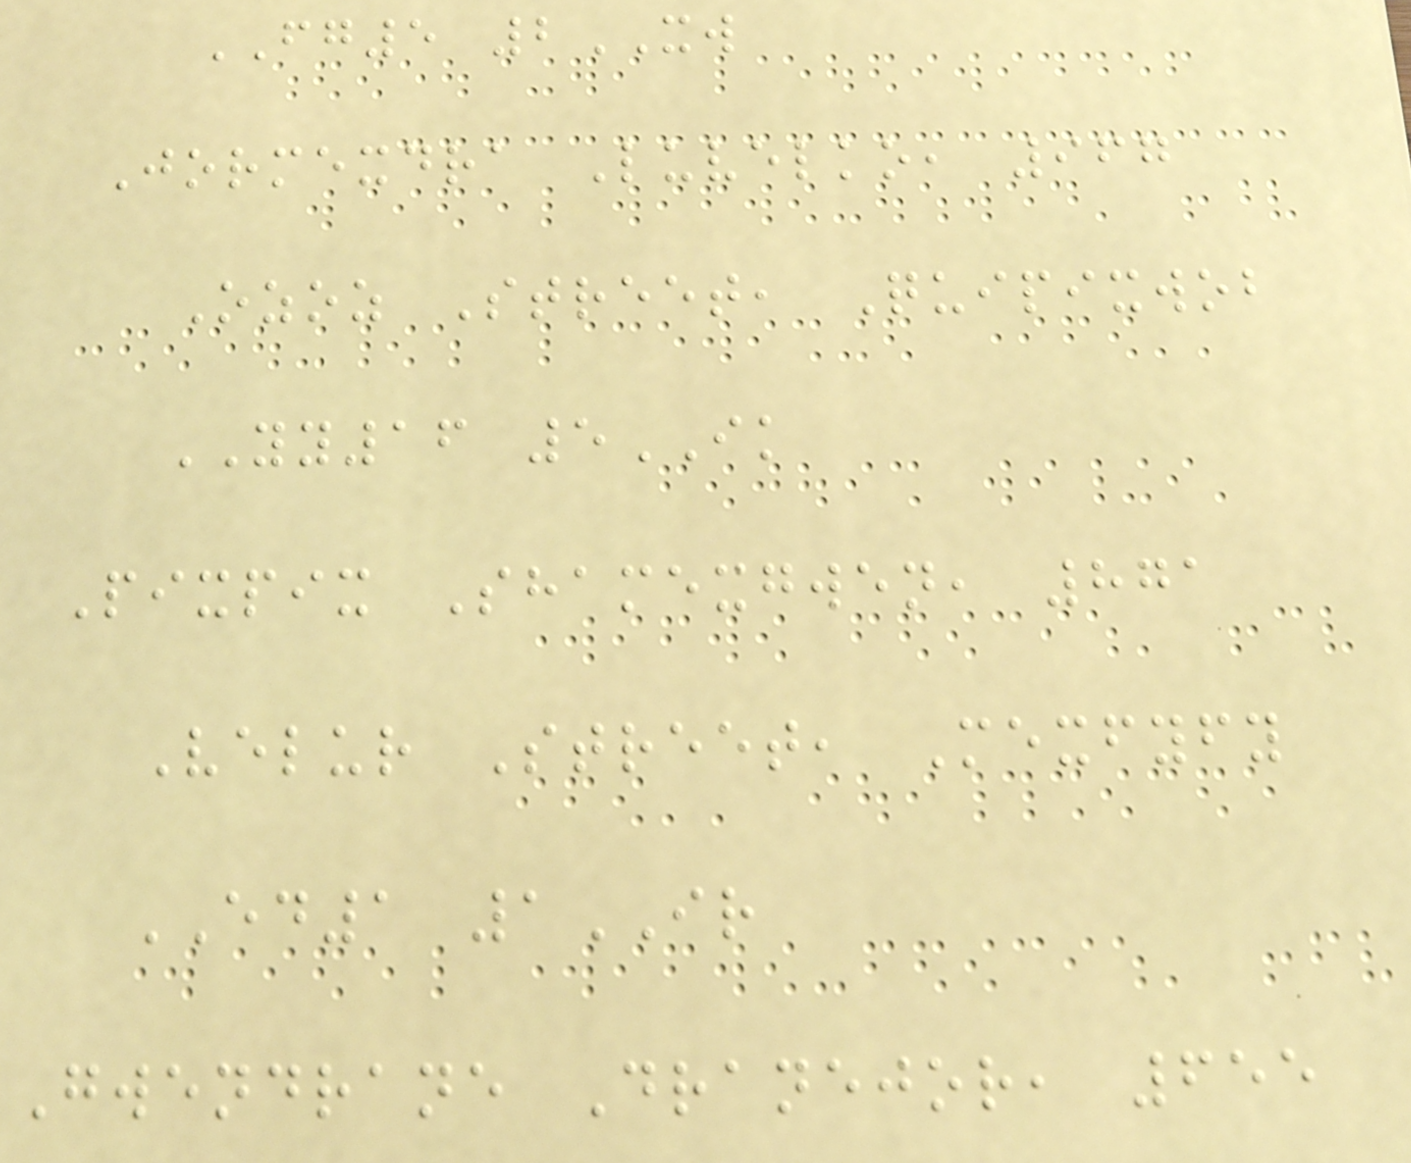FG5 2XW
Jormexdra Luvelko, 967
Ozoz Street, Quipixwob
YY16 5IK
Pixpix Shamexgwen, 871
Velur Street, Mexfyfy
ED1 1IR
Gwendrane Dranejor, 655
